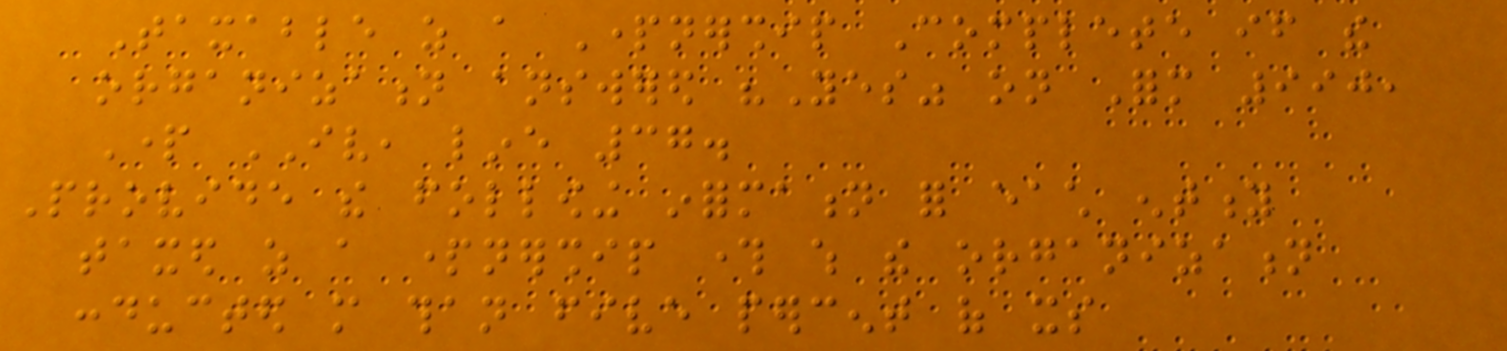Taxable as a Partnership Complete if the
organization answered "Yes" on Form 990,
Part IV, line 37.
Provide the following information for each entity
taxed as a partnership through which the organization
conducted more than five percent of its
